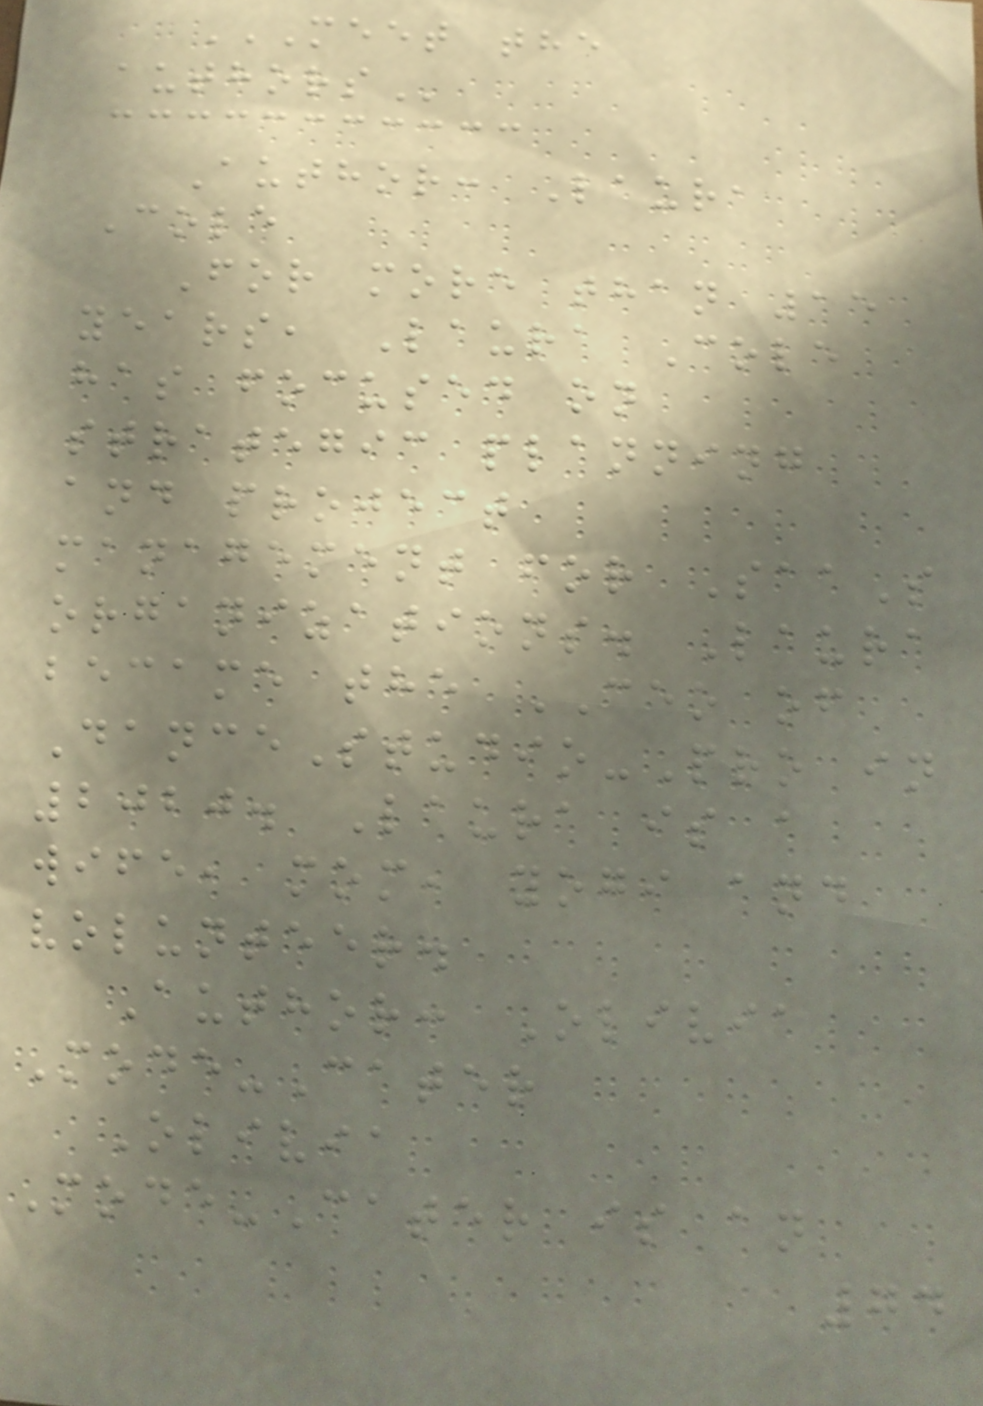MEET THE
AUTHORS
Author: Laura
Cole
For more than 15
years, Laura Cole
has focused on
strategic planning
and project
management for SaaS
organizations. Laura
became the CEO of
DanceStudio-Pro in
2020. Laura is a
wife, mom, yogi and
volunteer.
Author: Olivia
Mode-Cater
Olivia
Mode-Cater is an
74
